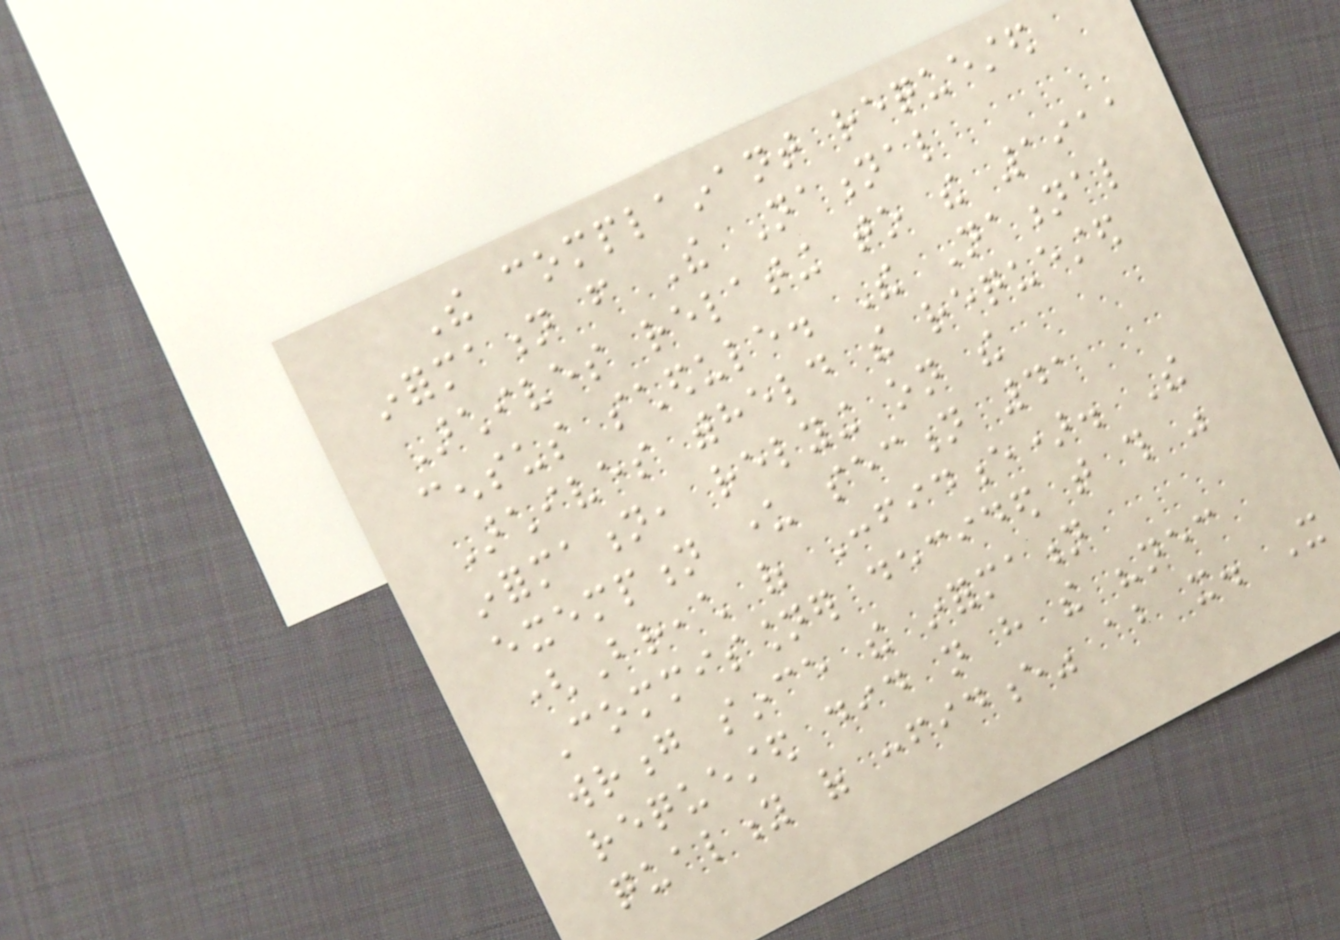The complainant requested
information from The National
Archives relating to the 1911
census schedule. The National
Archives withheld the requested
information, relying on the
exemption under section 41
(Breach of Confidence). The
Commissioner decided that this was
wrong since the information
requested did not have the "necessary
quality of confidence" about it. It
